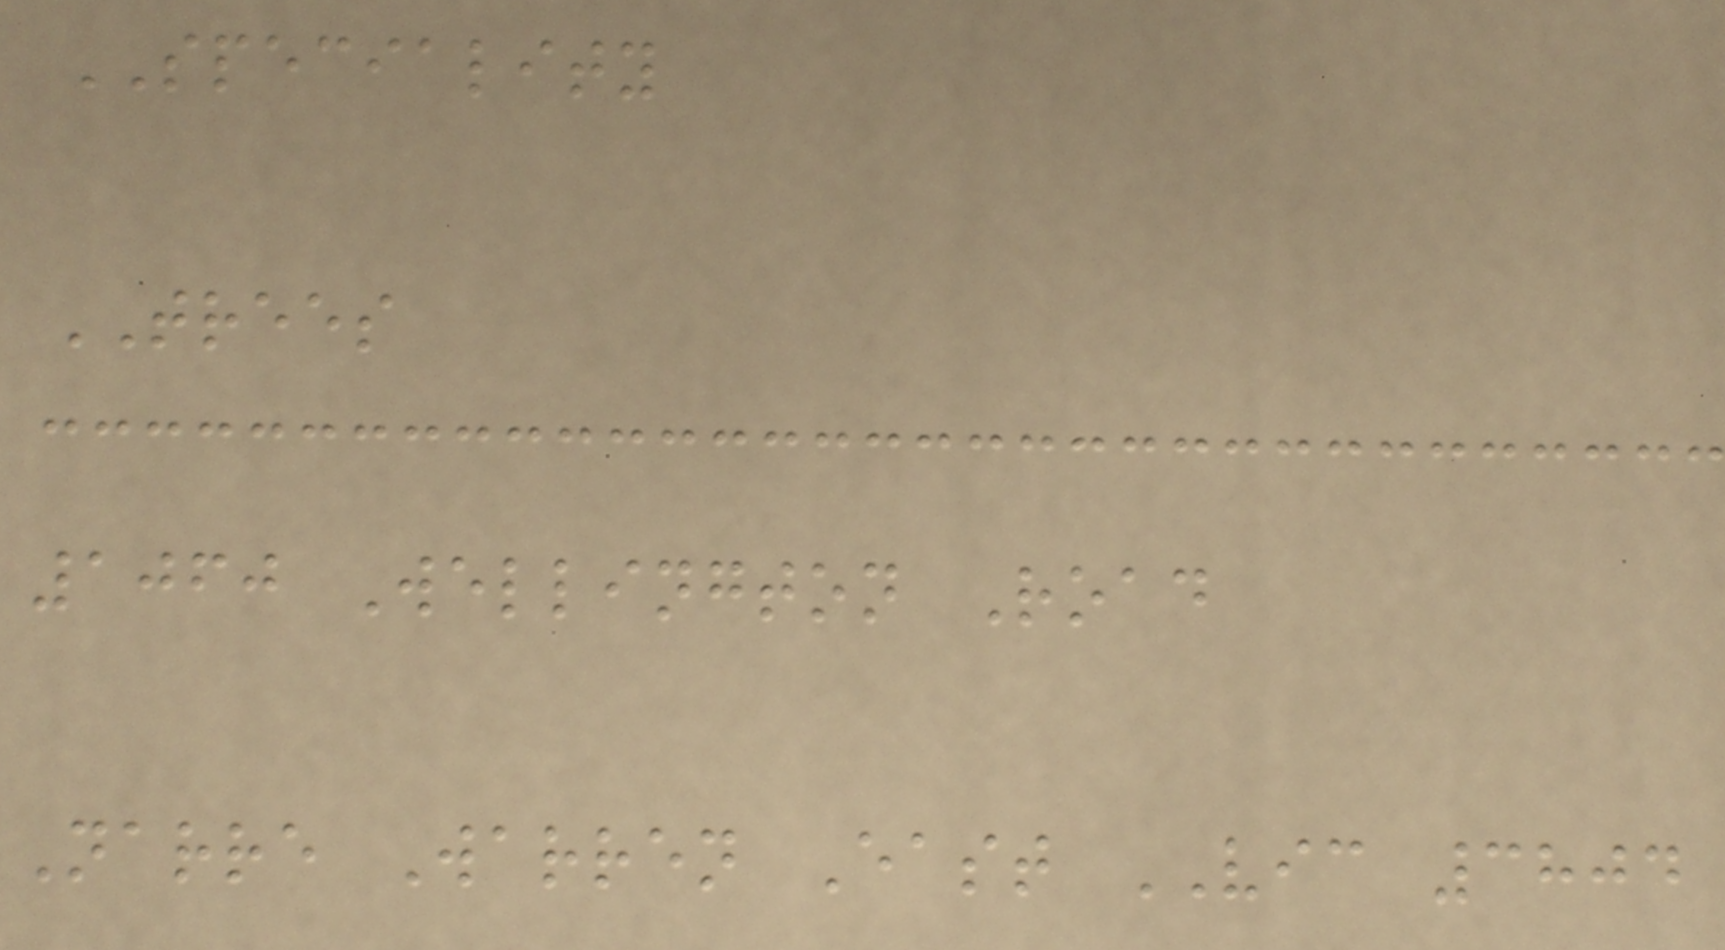SPECIALITY
TREES
1060 Wellington Road
Narre Warren East VIC 3804
